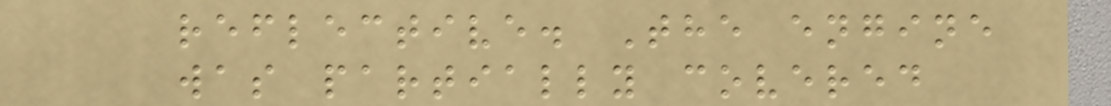reflective. The engine
was partially covered
